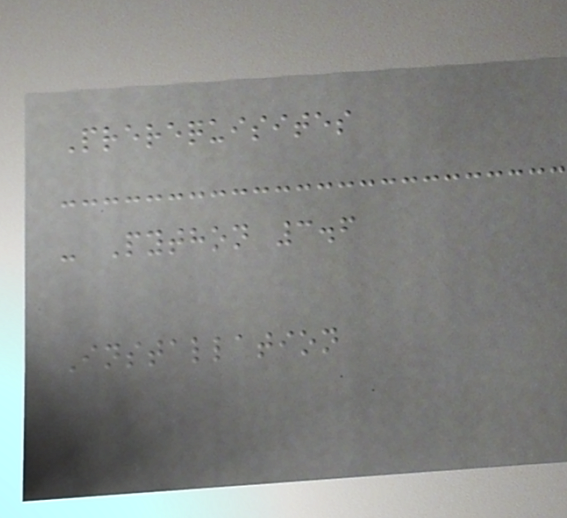Prerequisites
- Python 3.6
Installation
